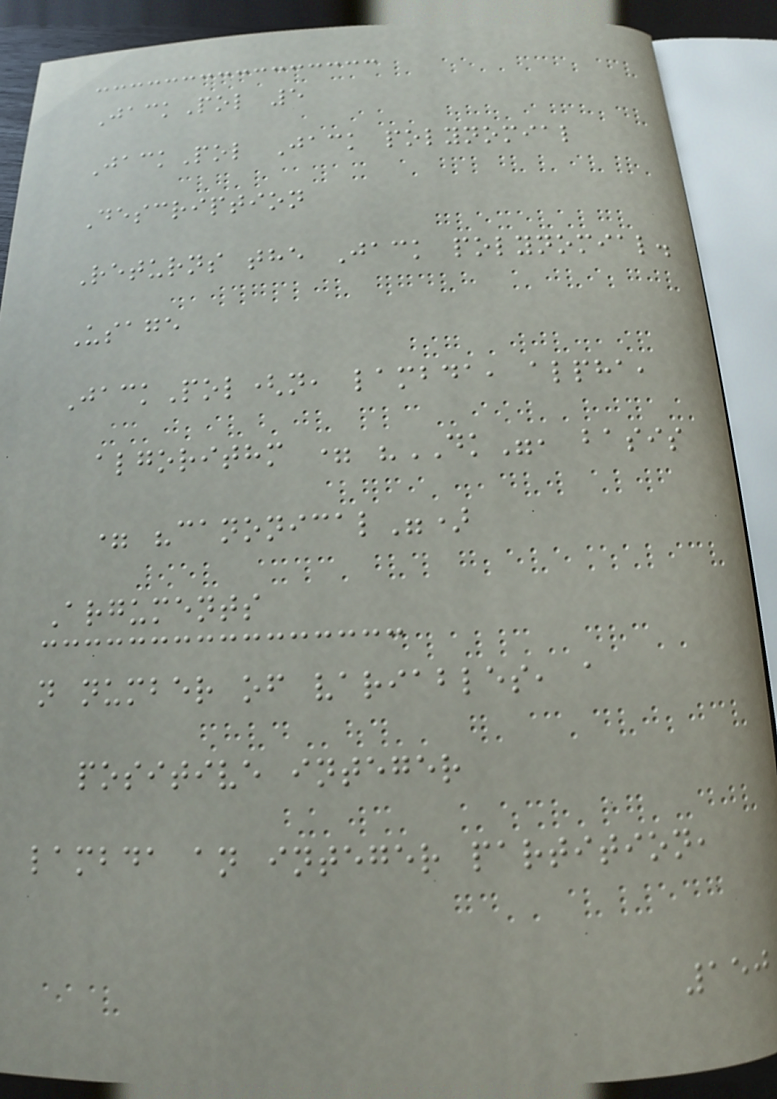JackPol 5
JackPol Jack polynomial
Description
Returns the Jack polynomial.
Usage
JackPol(n, lambda, alpha,
algorithm = "DK", basis
= "canonical")
Arguments
n number of variables, a
positive integer
lambda an integer partition,
150
